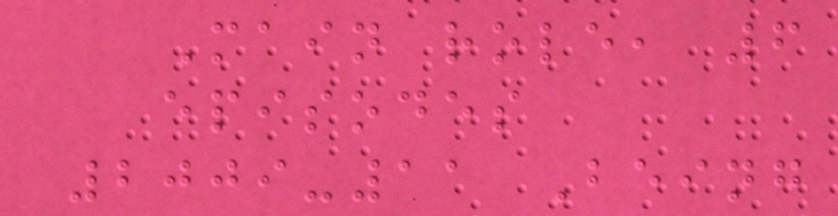Main role, 6
episodes
2009-11 Being
